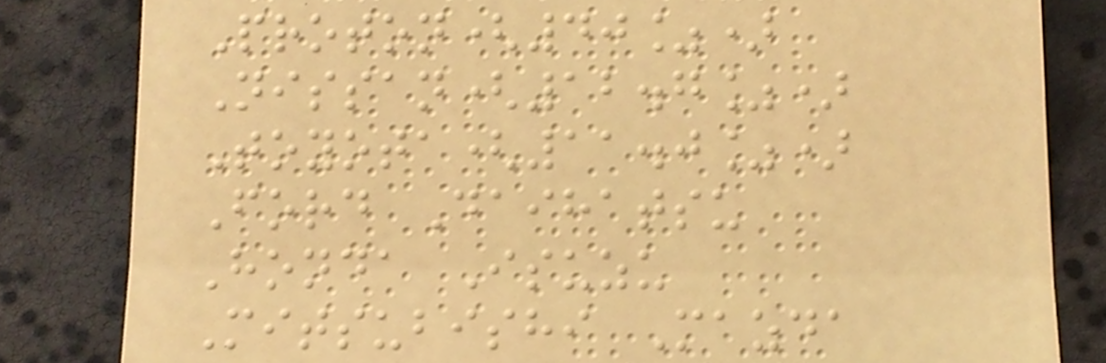Proton(40%)
Nissan(12.7%)
Toyota(11.0%)
Ford Daihatsu
Honda Isuzu
Mitsubishi Mazda
